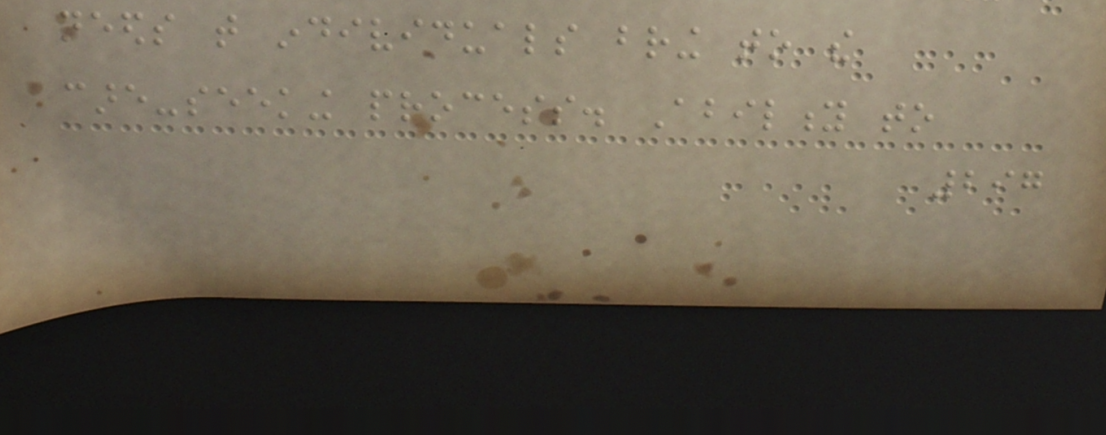needs that individuals bring to the
care-seeking process. Ability to
297
